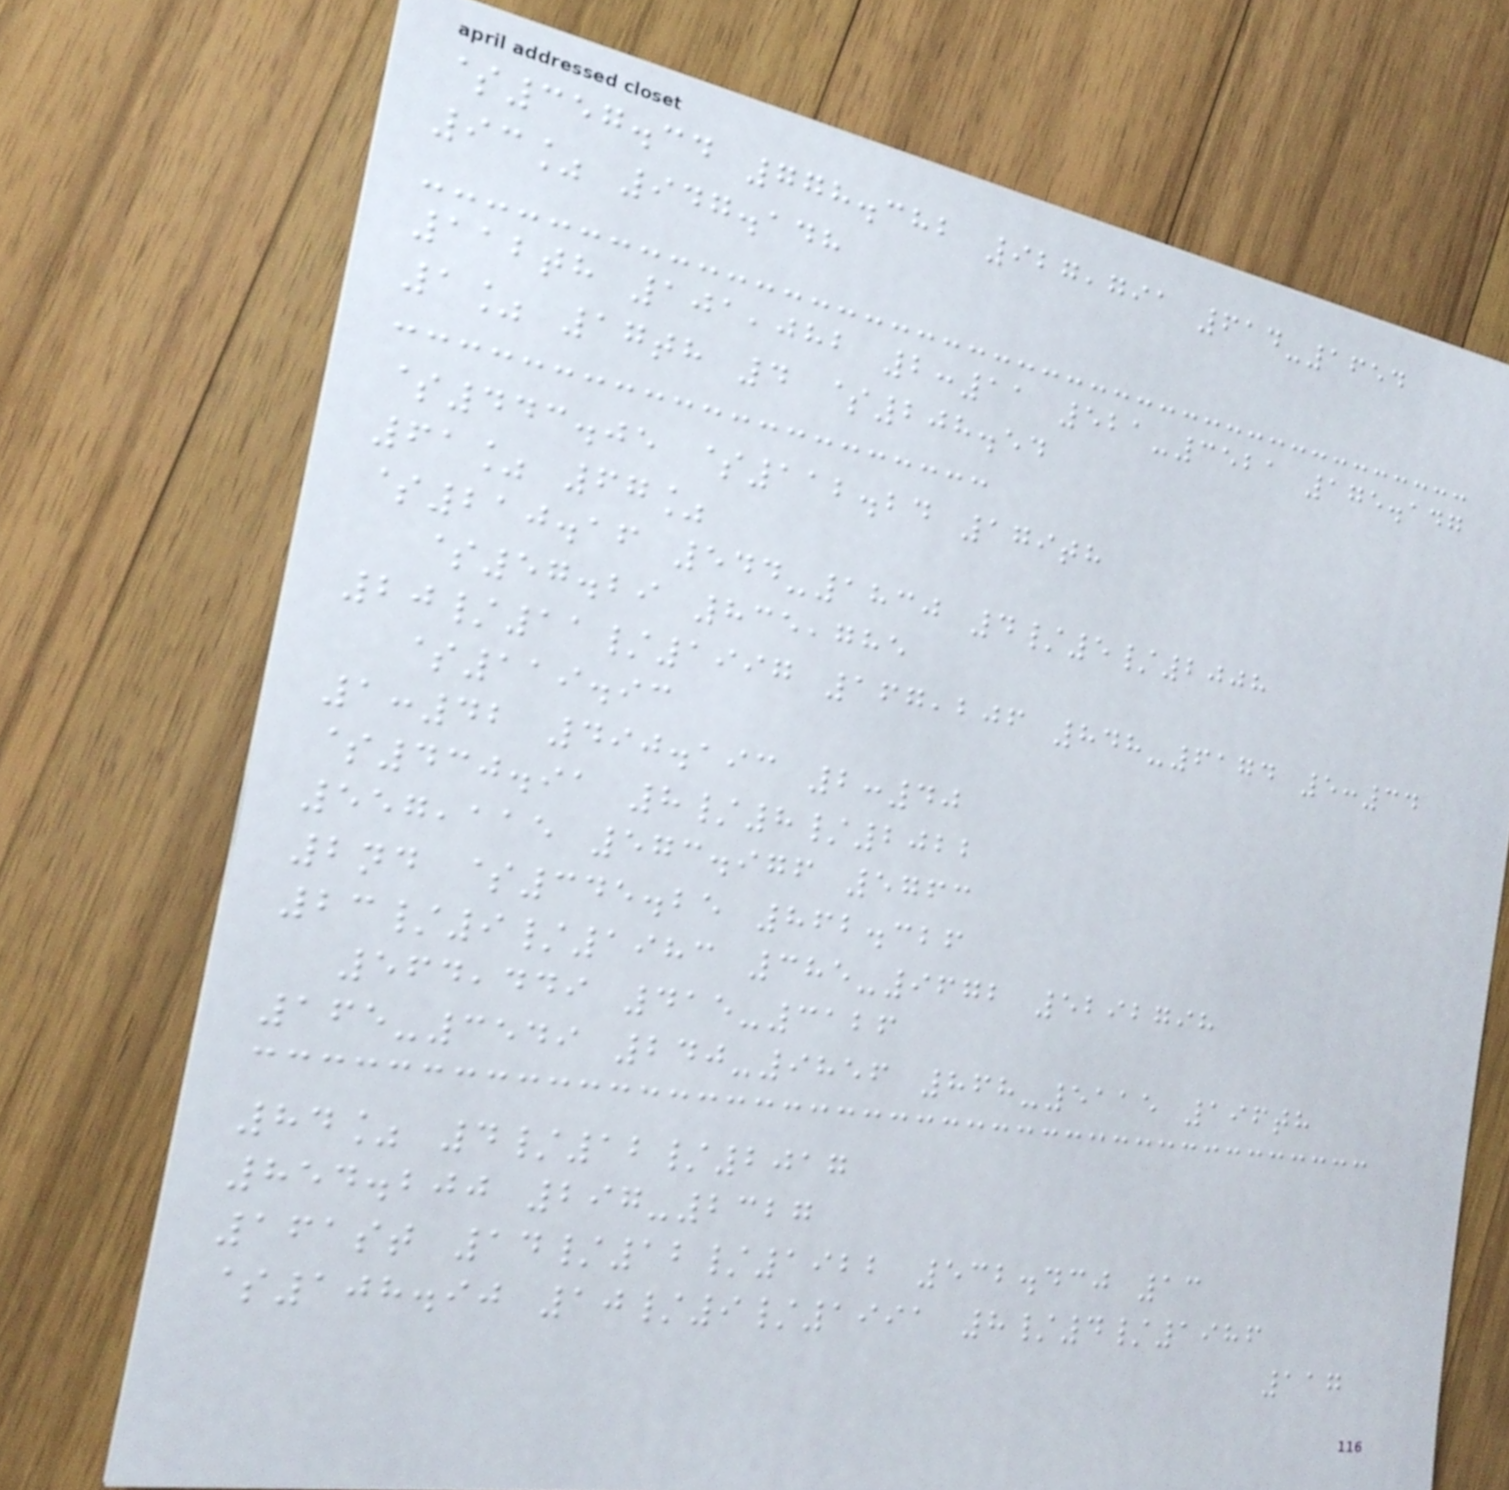$357.34 778.382 927,791 614-1654
93% 947.148
112th 101,082 2:11 521-3521 175.147
1% 17th 4 $208.54
$443.05 $112.24 179th
61% 67%
$210.16 544-1830 4/5/2008
$57.29 835,785
20/11/1997 167,206 848-6174 5:34
$119.93
1:42 490.193 2:40
$430.91 8/8/2022
557,115 573.976 5763
2nd $345.25 862.326
23/9/1983 385-9672 5292798
564,449 415-3126
165-3549 240-9856 868-5115 196th
84% 4/12/2017
854.200 297-2327
161st 14/12/1922 532.430 13
$108.90 10/9/1991 8/4/1986
117
